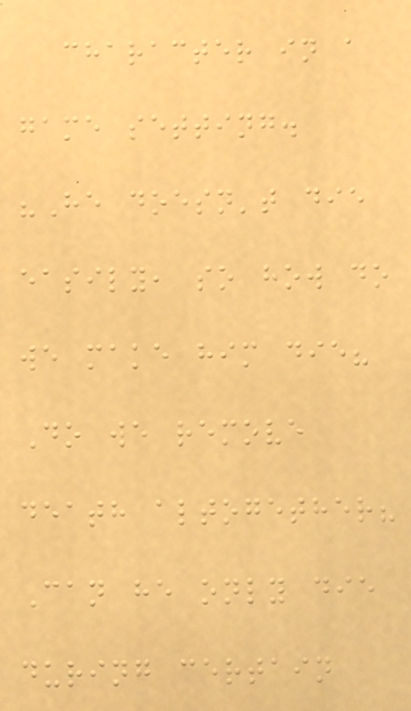character in a
game setting.
"He doesn't die
easily, so how do
we make him die?
Do we remove
death altogether?
Can he only die
during certain
